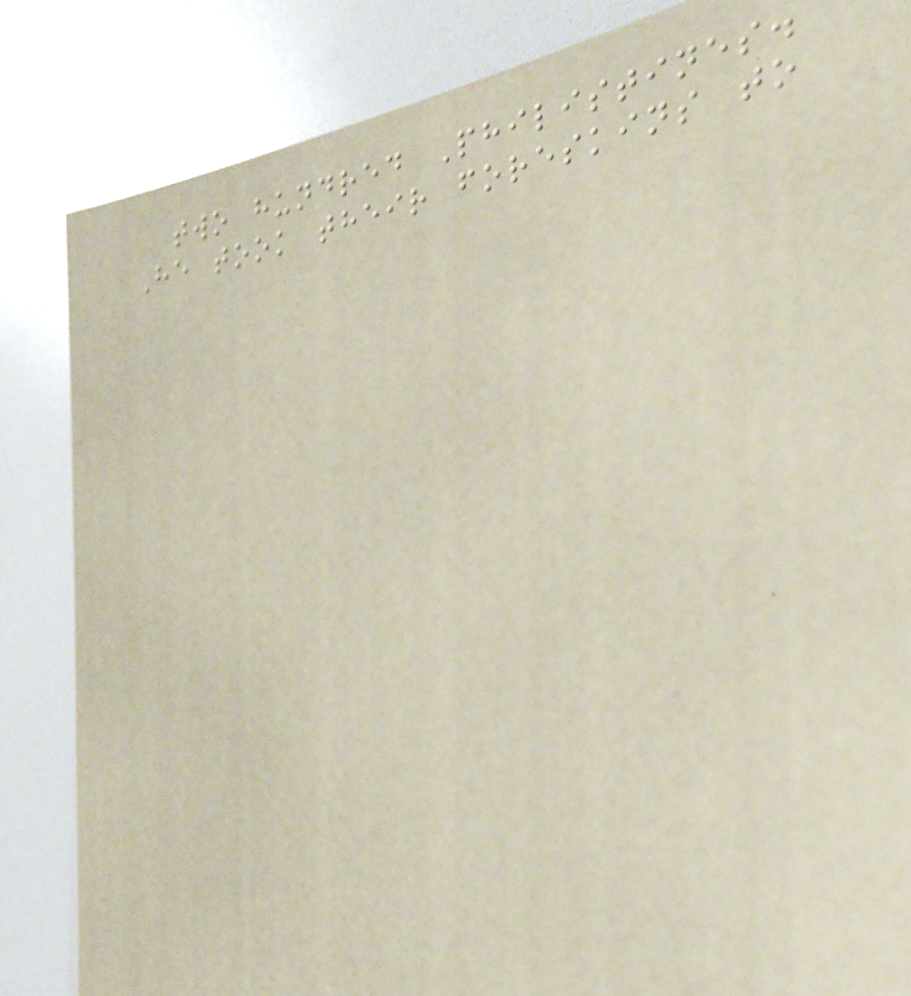two hundred Philistines.
He took their foreskins to
